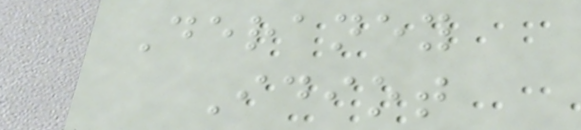Deraney
Idiot
